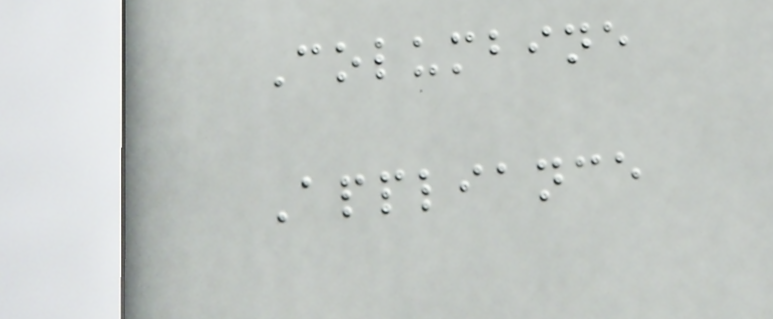Columbine
Appliance
